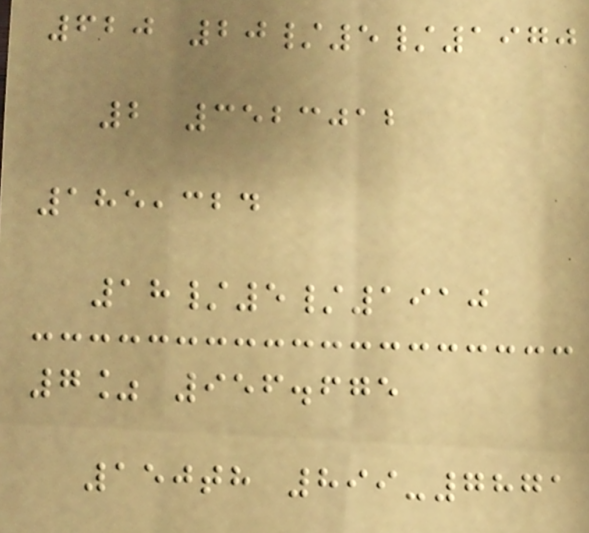620 20/5/1970
2 3523012
185,324
18/5/1910
7% 956.675
150th 899-7871
